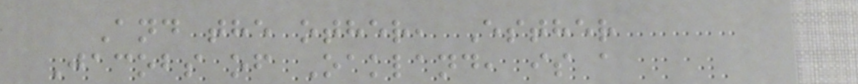And the other, Esther
Jacobs of Oakland, is a
